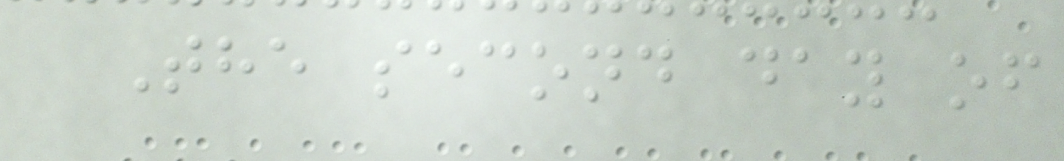The second day of
